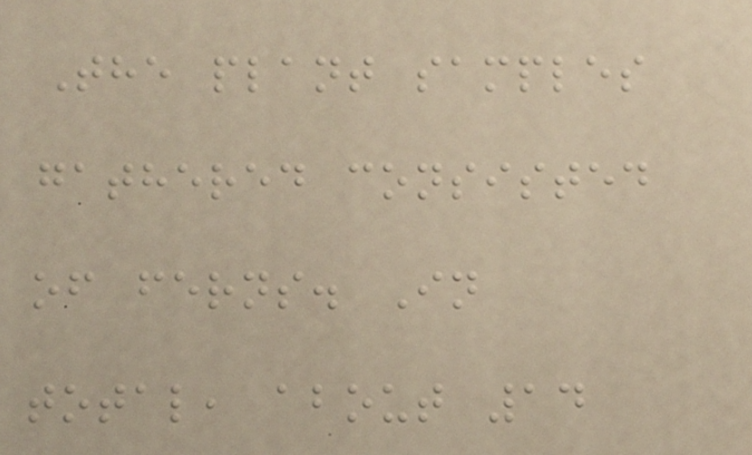The plant samples
gathered consisted
of ferns. In
total, about 14
